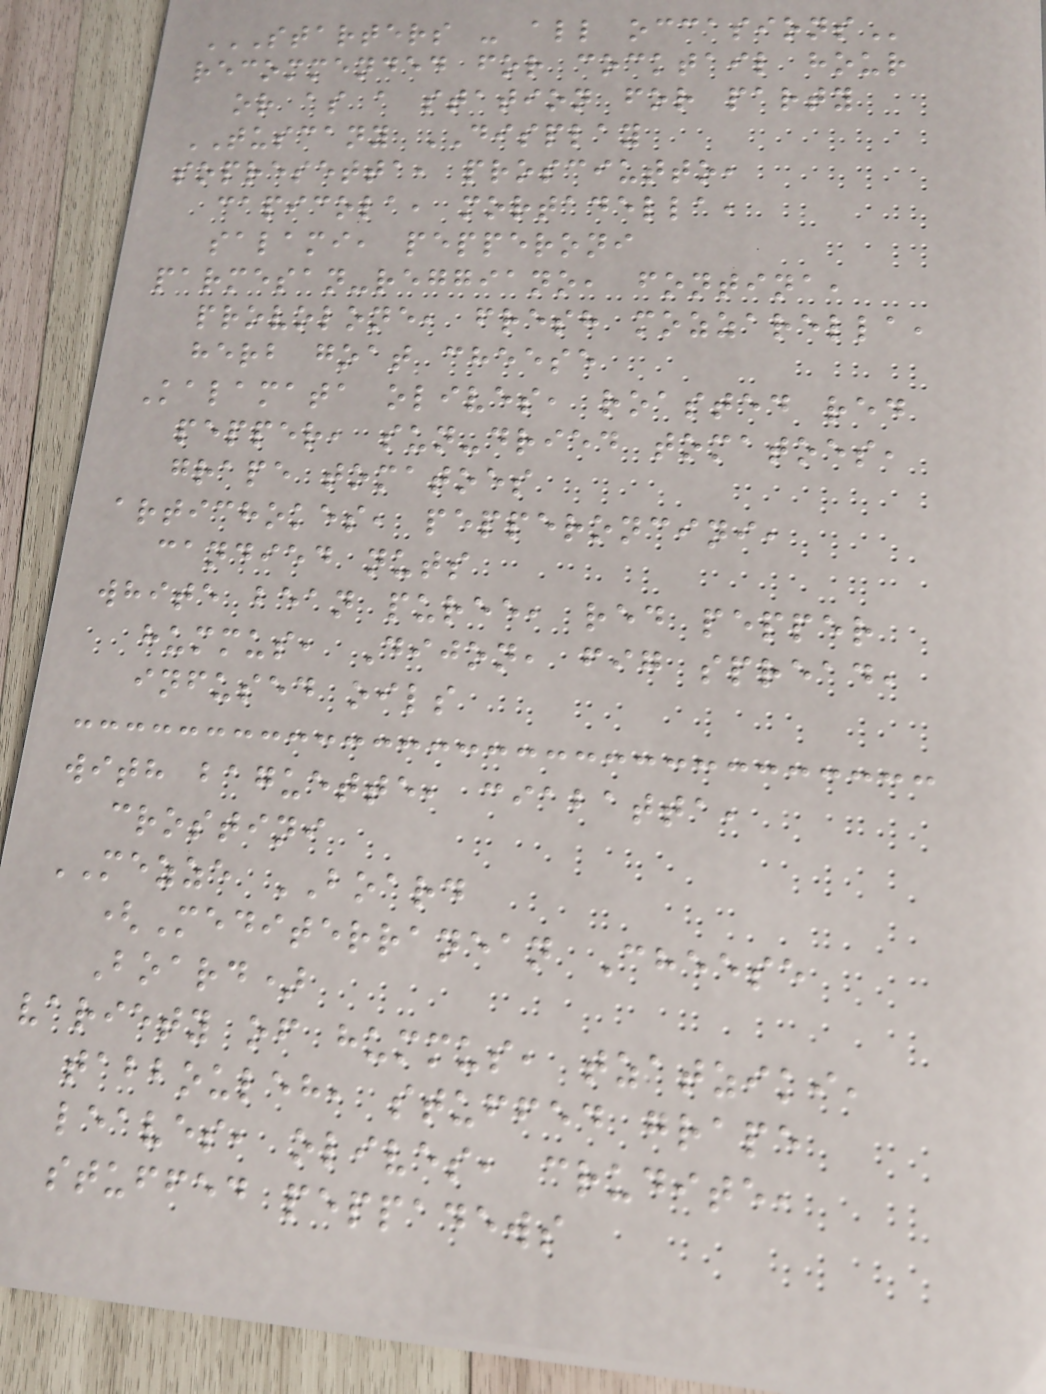STARTERS - ALL OCCASIONS
recommended for cocktail hour
or as a station for party
TUSCANY DISPLAY
sopresetta, prosciutto,
capicola, mortadella,
salami, pepperoni
parmesan-reggiano, fontina,
provolone, fresh mozzarella,
herb goat cheese
Kalamata olives, roasted red
pepper, sun-dried tomatoes,
grape tomatoes
artichokes, pepperoncini,
candied nuts
white bean puree, red pepper
hummus, Dijon, fig spread,
infused oils
with baguette, ciabatta,
crostini
MEZZE BOARD
(Mediterranean Cheese
Board)
variety of hummus, tzatziki,
tabbouleh, stuffed grape
leaves, olives, crudite,
stuffed peppadews
